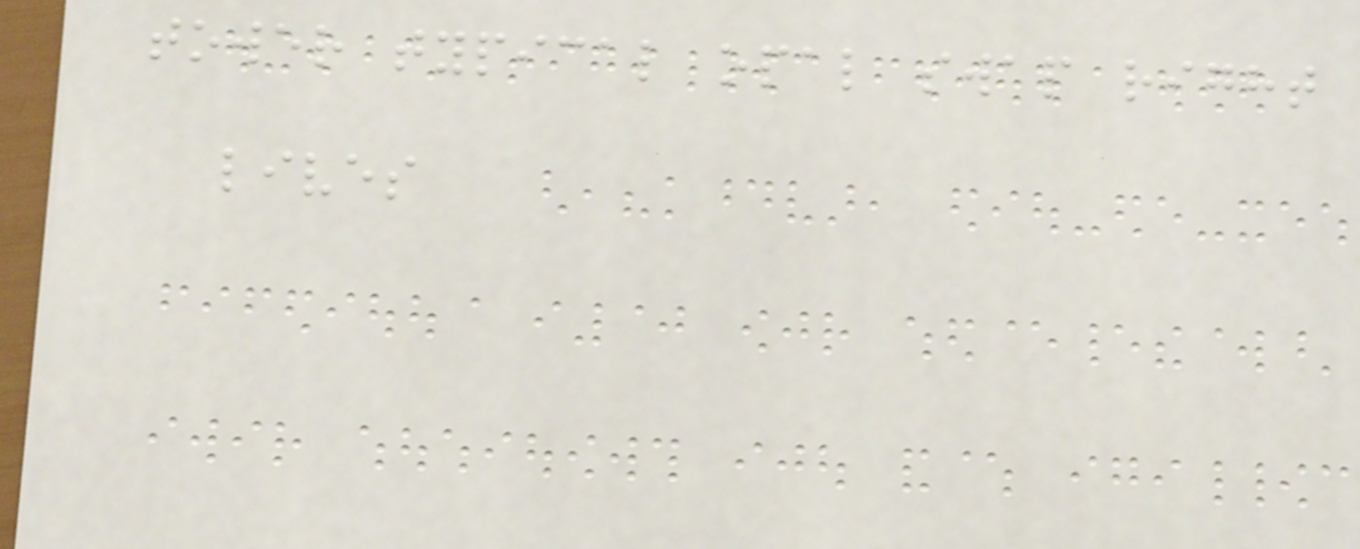tower typical opal swap right
lives
